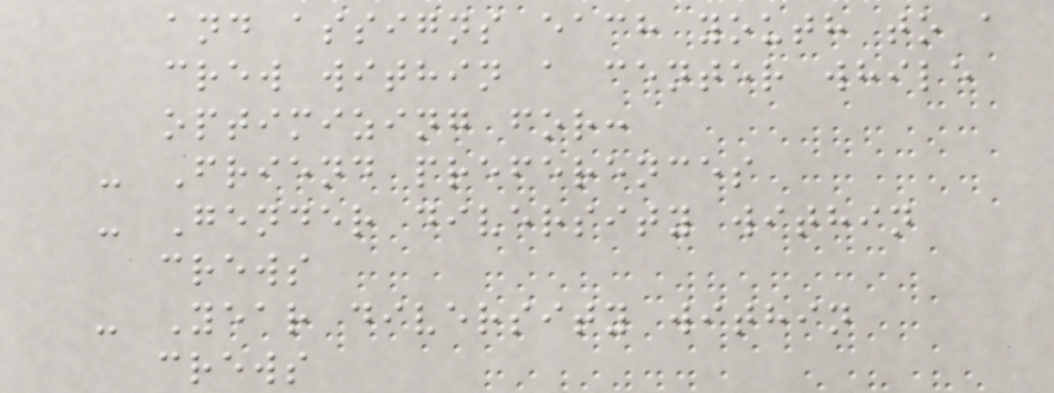and assigns each youth to a
crew within a center while
optimizing for:
- Friend preferences
- Gender diversity within
crews
- Year diversity within
crews
